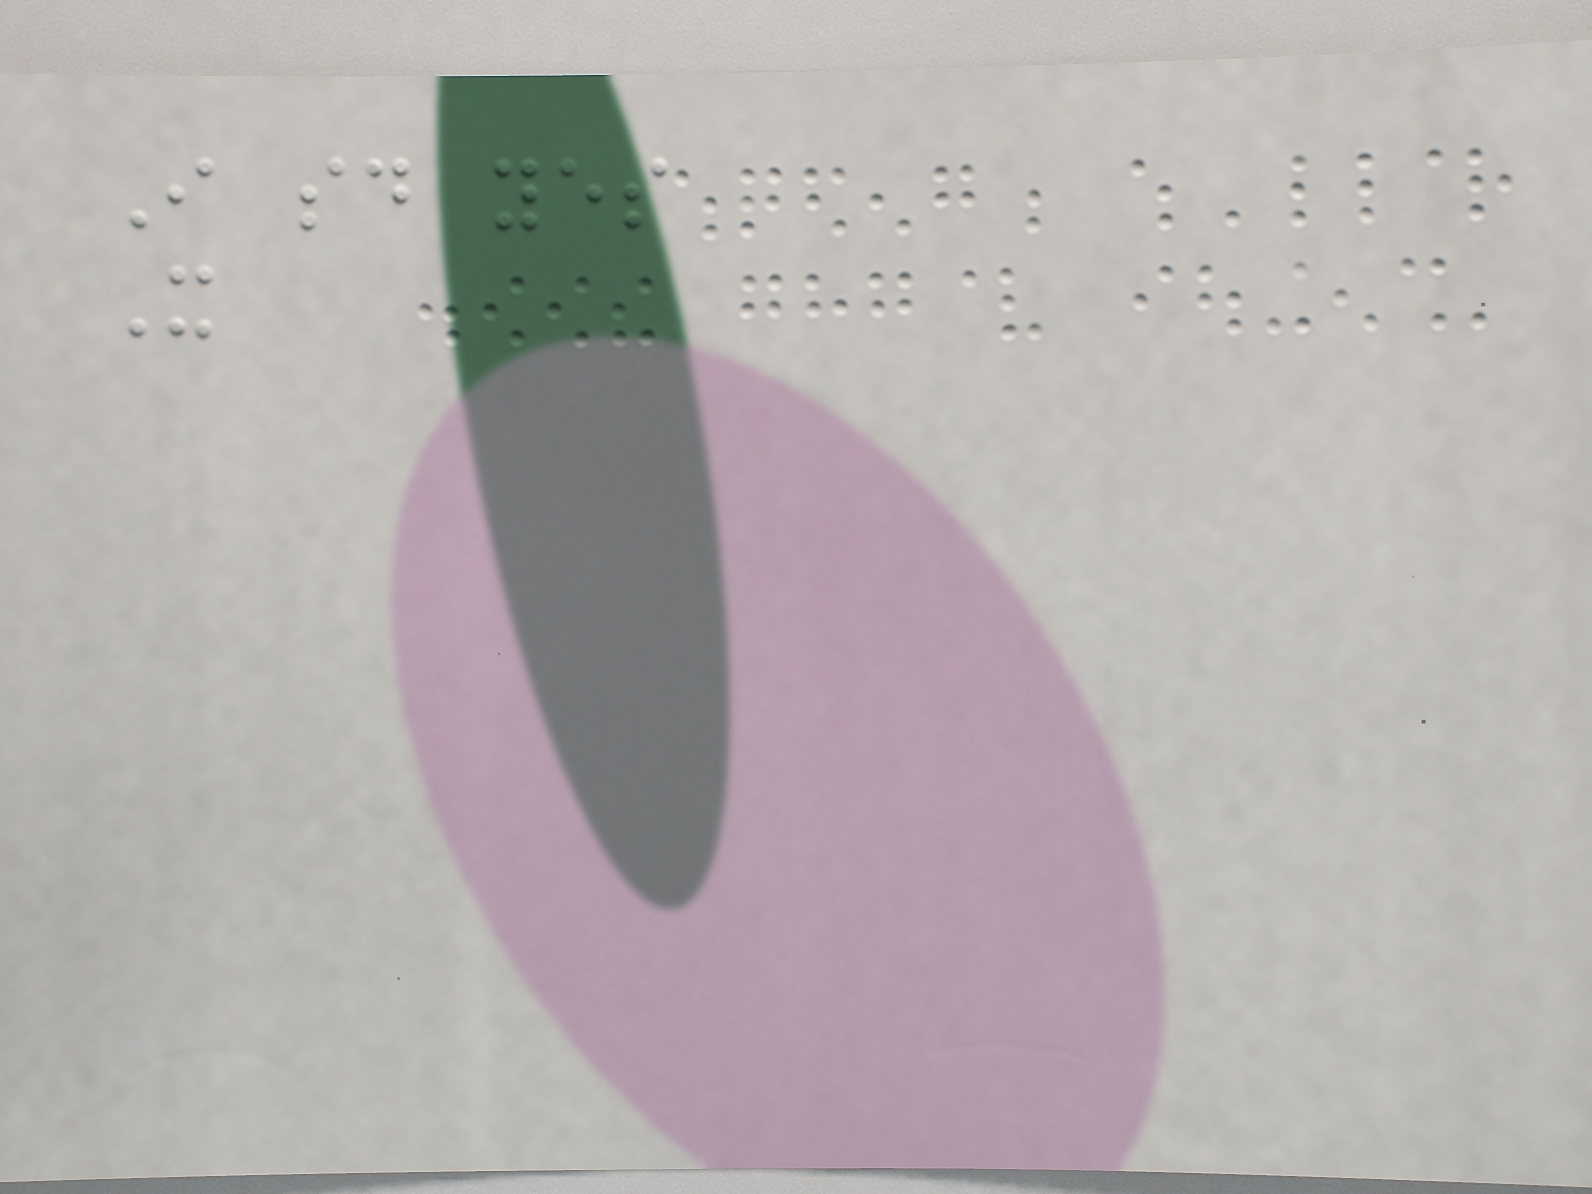I said yes
It
